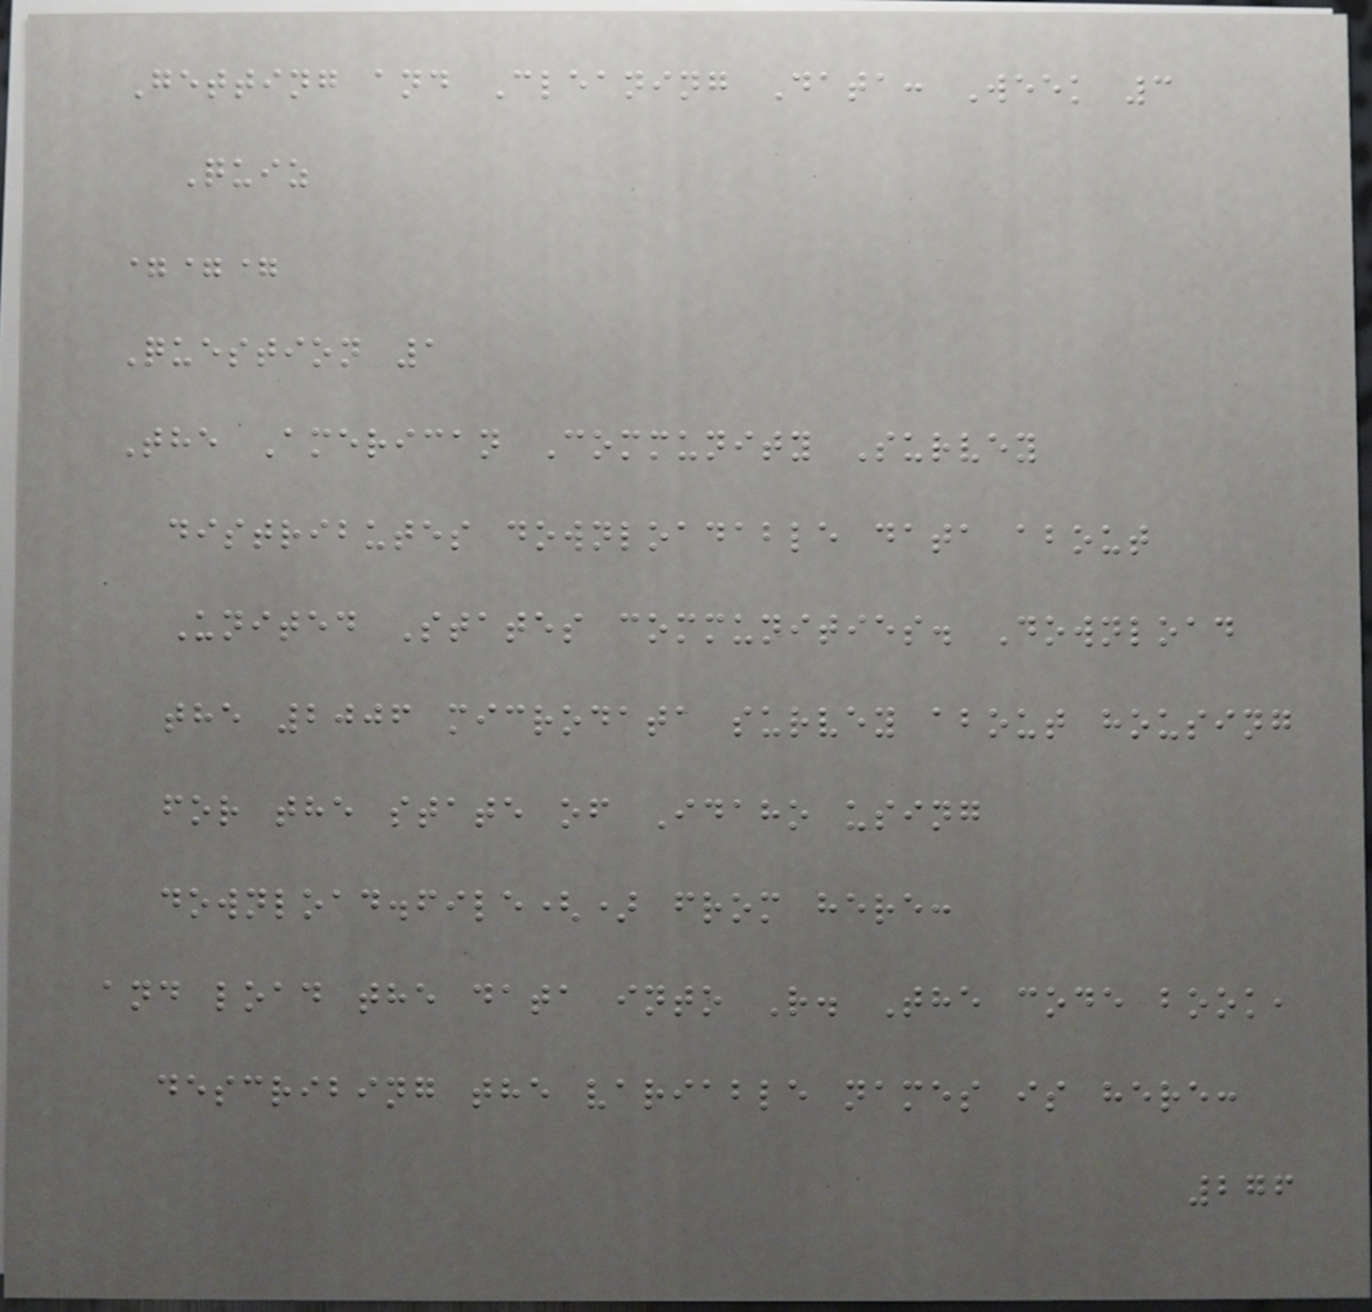Getting and Cleaning Data: Week 3
Quiz
===
Question 1
The American Community Survey
distributes downloadable data about
United States communities. Download
the 2006 microdata survey about housing
for the state of Idaho using
download.file() from here:
and load the data into R. The code book,
describing the variable names is here:
276
